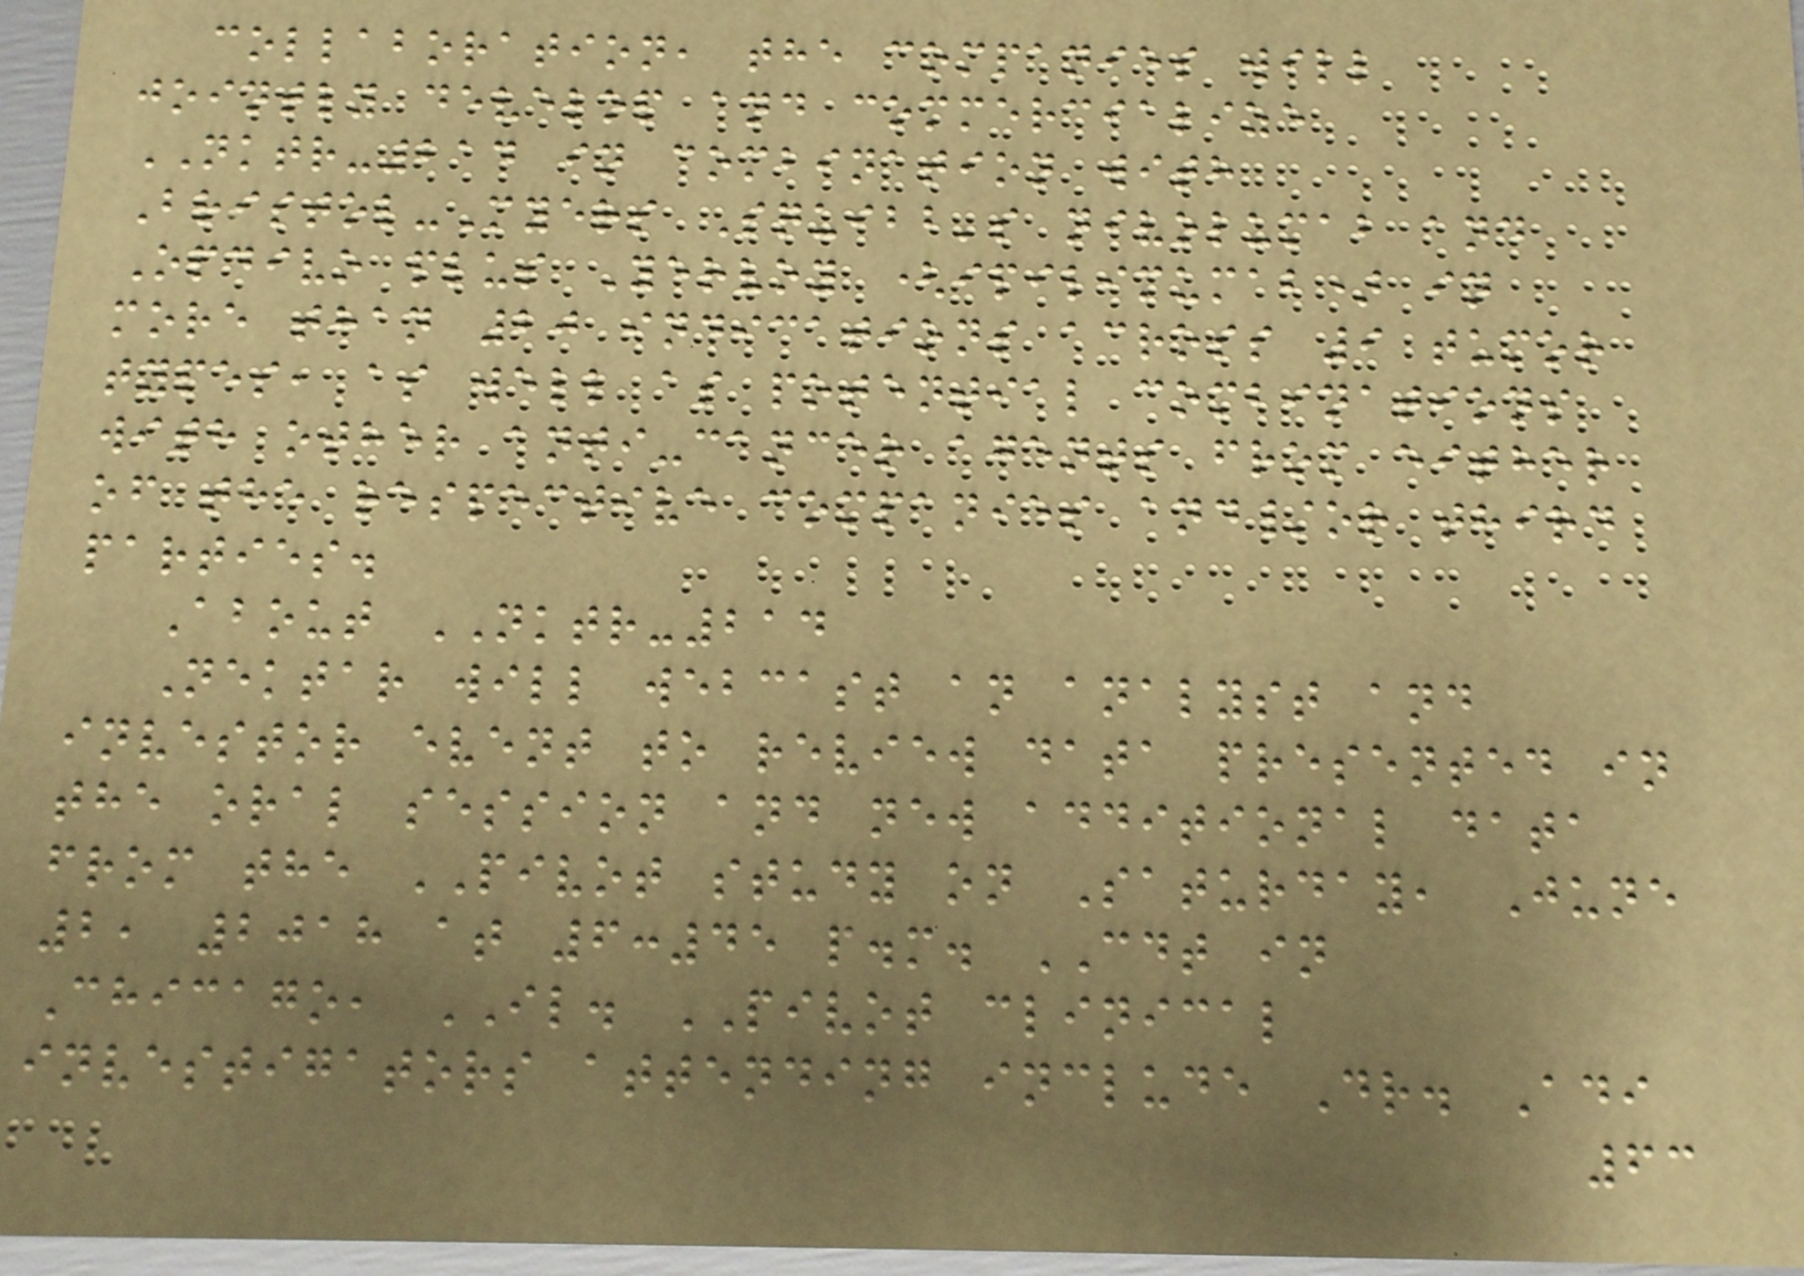collaboration, the companies will
jointly develop and commercialize
NKTR-214 in combination with
Bristol-Myers Squibb's nivolumab and
Opdivo plus Yervoy (ipilimumab) in
more than 20 indications across 9 tumor
types, as well as potential combinations
with other anti-cancer agents from either
of the respective companies and/or third
parties.
About NKTR-214
Nektar will webcast an analyst and
investor event to review data presented in
the oral session and new additional data
from the PIVOT study on Saturday, June
2, 2018 at 6:45 p.m. CDT in
Chicago, IL. PIVOT clinical
investigators attending include Dr. Adi
63
